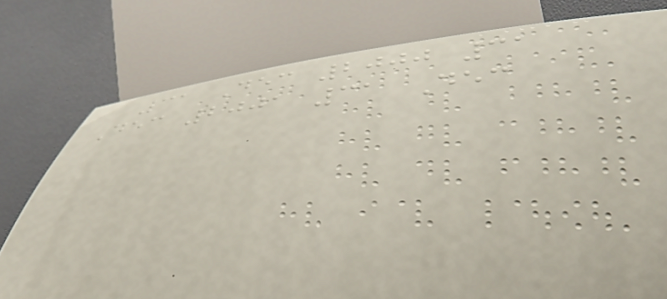31 Dec 2000 31
Dec 2001 31 Dec
